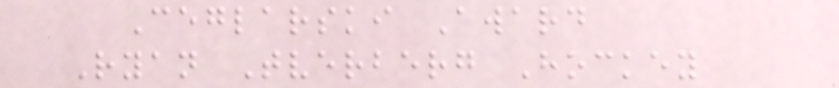Ceglarski Award
Ryan Tverberg Hockey
